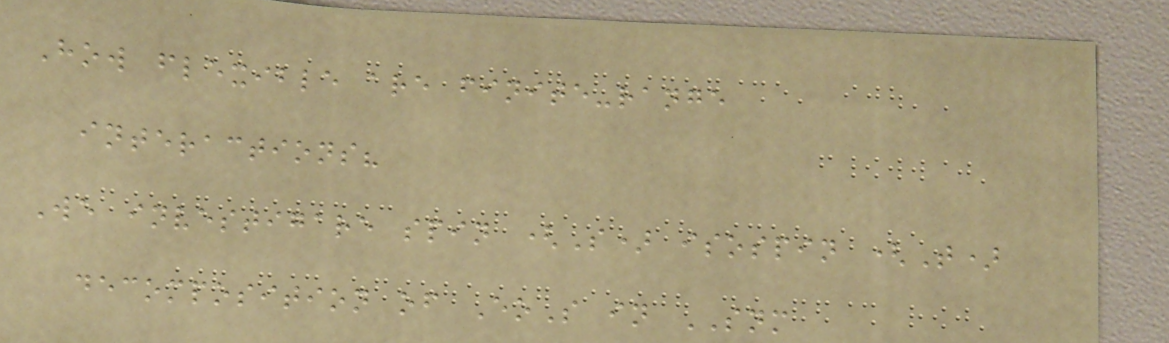How flexible are finite-range
interactions?
We investigare spin (S) isospin (T)
decomposition of EoS in SNM
